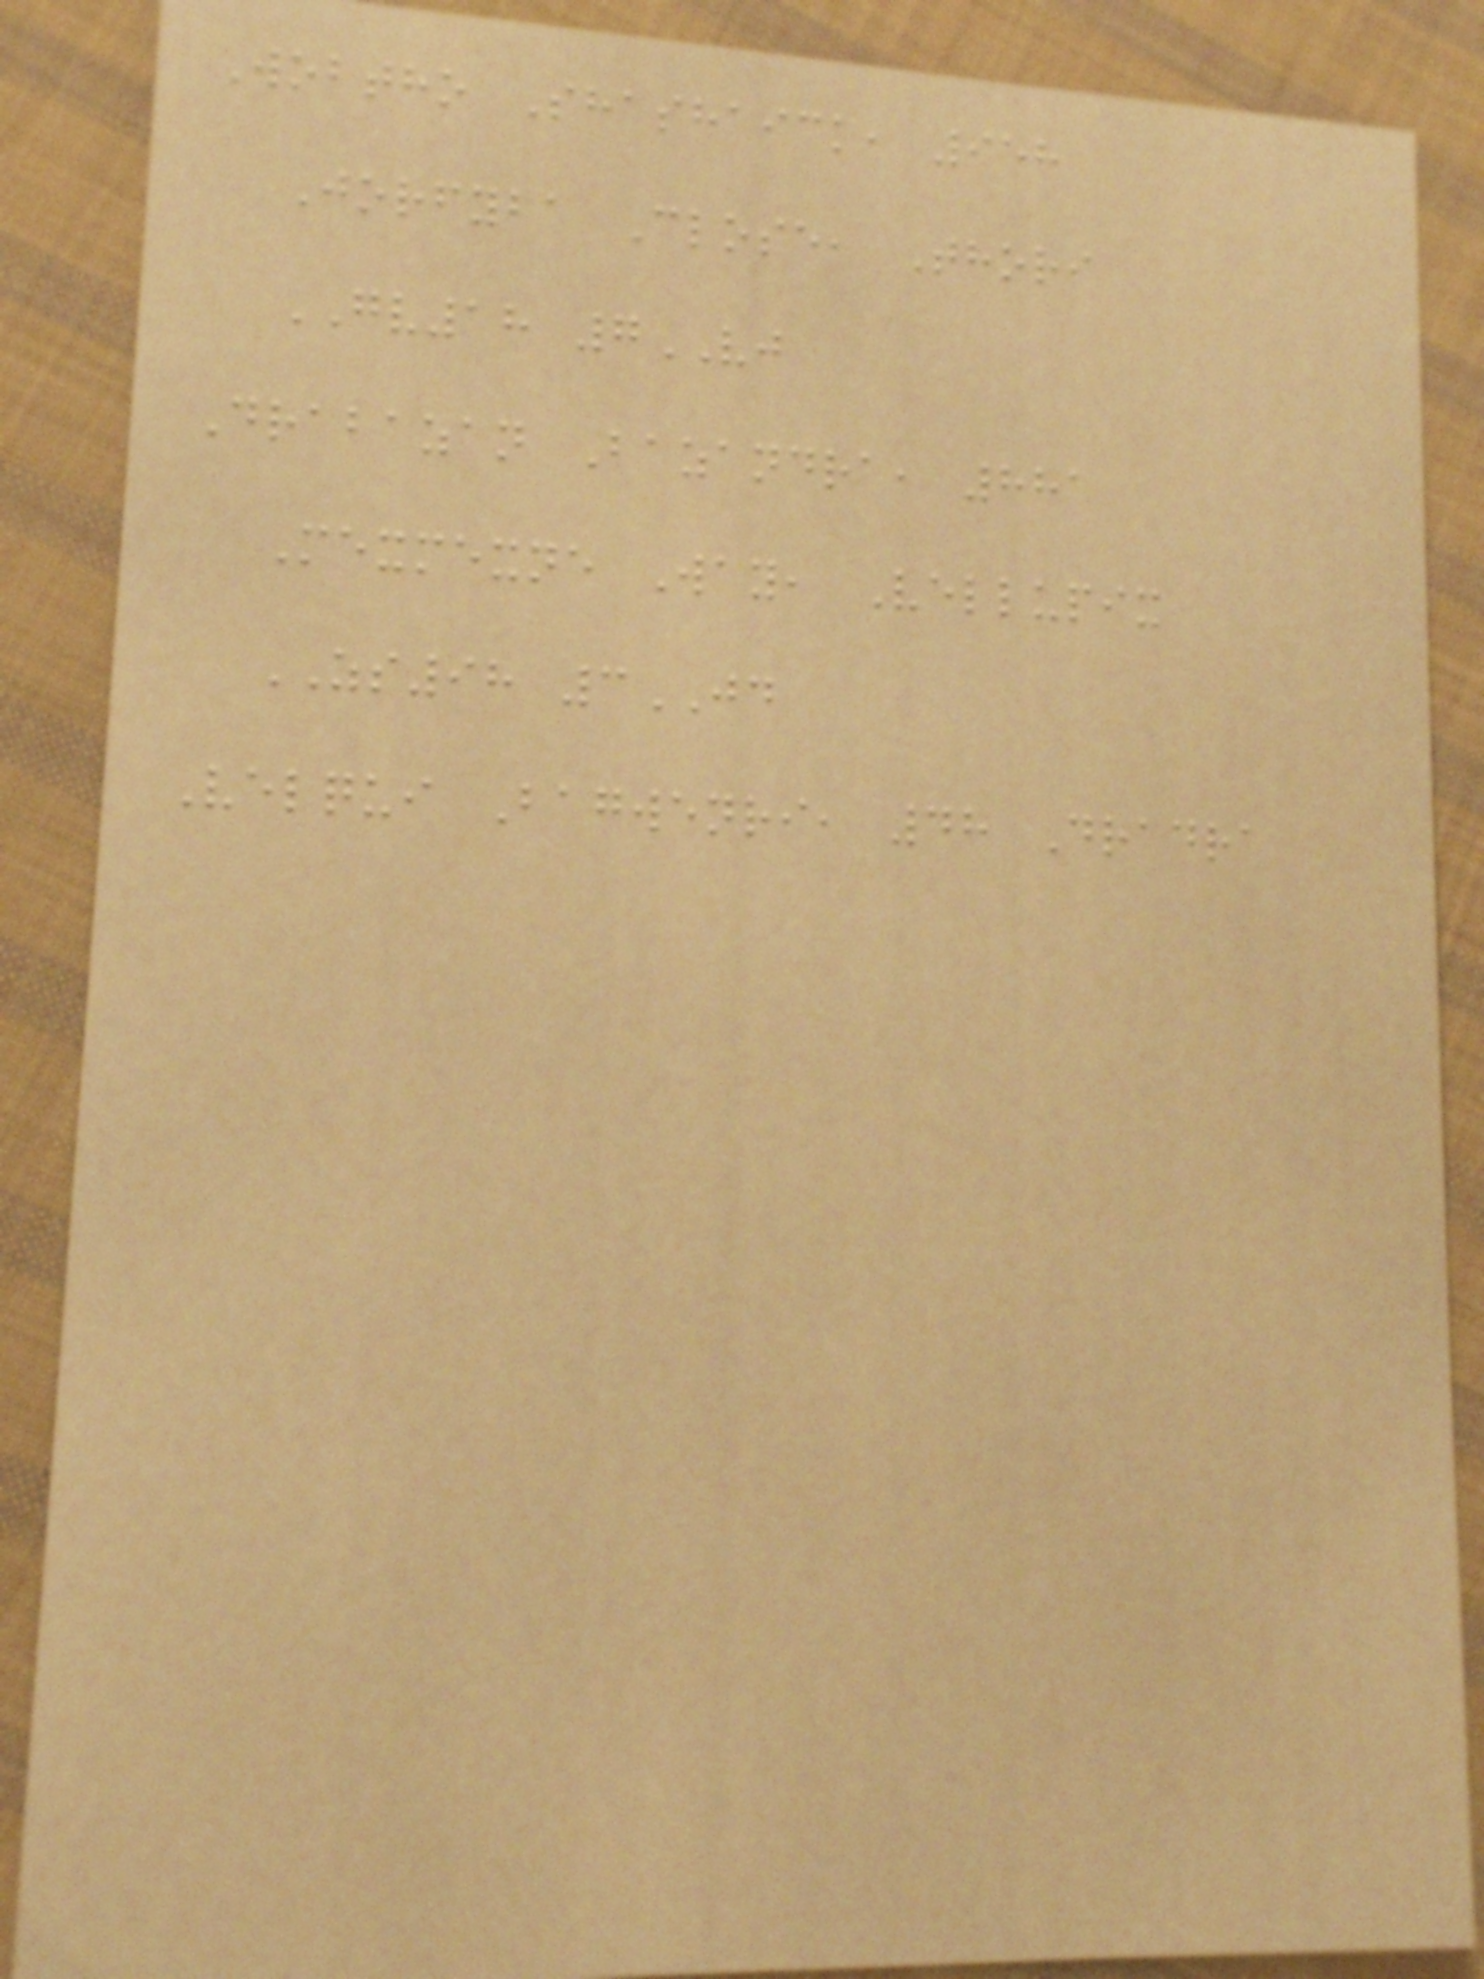Wobtho Shashaick, 958
Jorfyba Close, Thori
GV18 7VJ
Drabazan Bazandra, 881
Mexmexne Way, Vellupix
ZS98 3JD
Velqui Bagwenri, 48 Dradra
